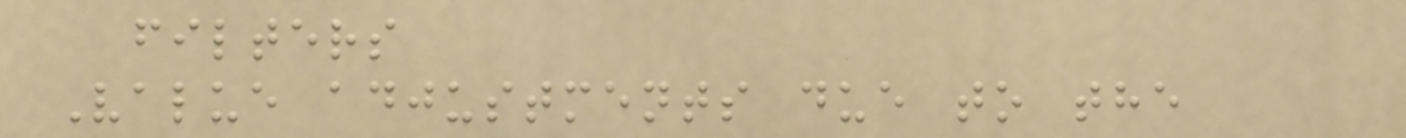filters
Value adjustments due to the
